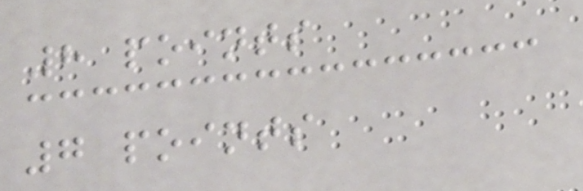8 points
7 points
